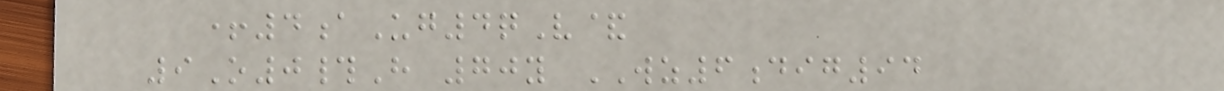+4aUg4qV&
9O0#H 70y WZ6dig94
